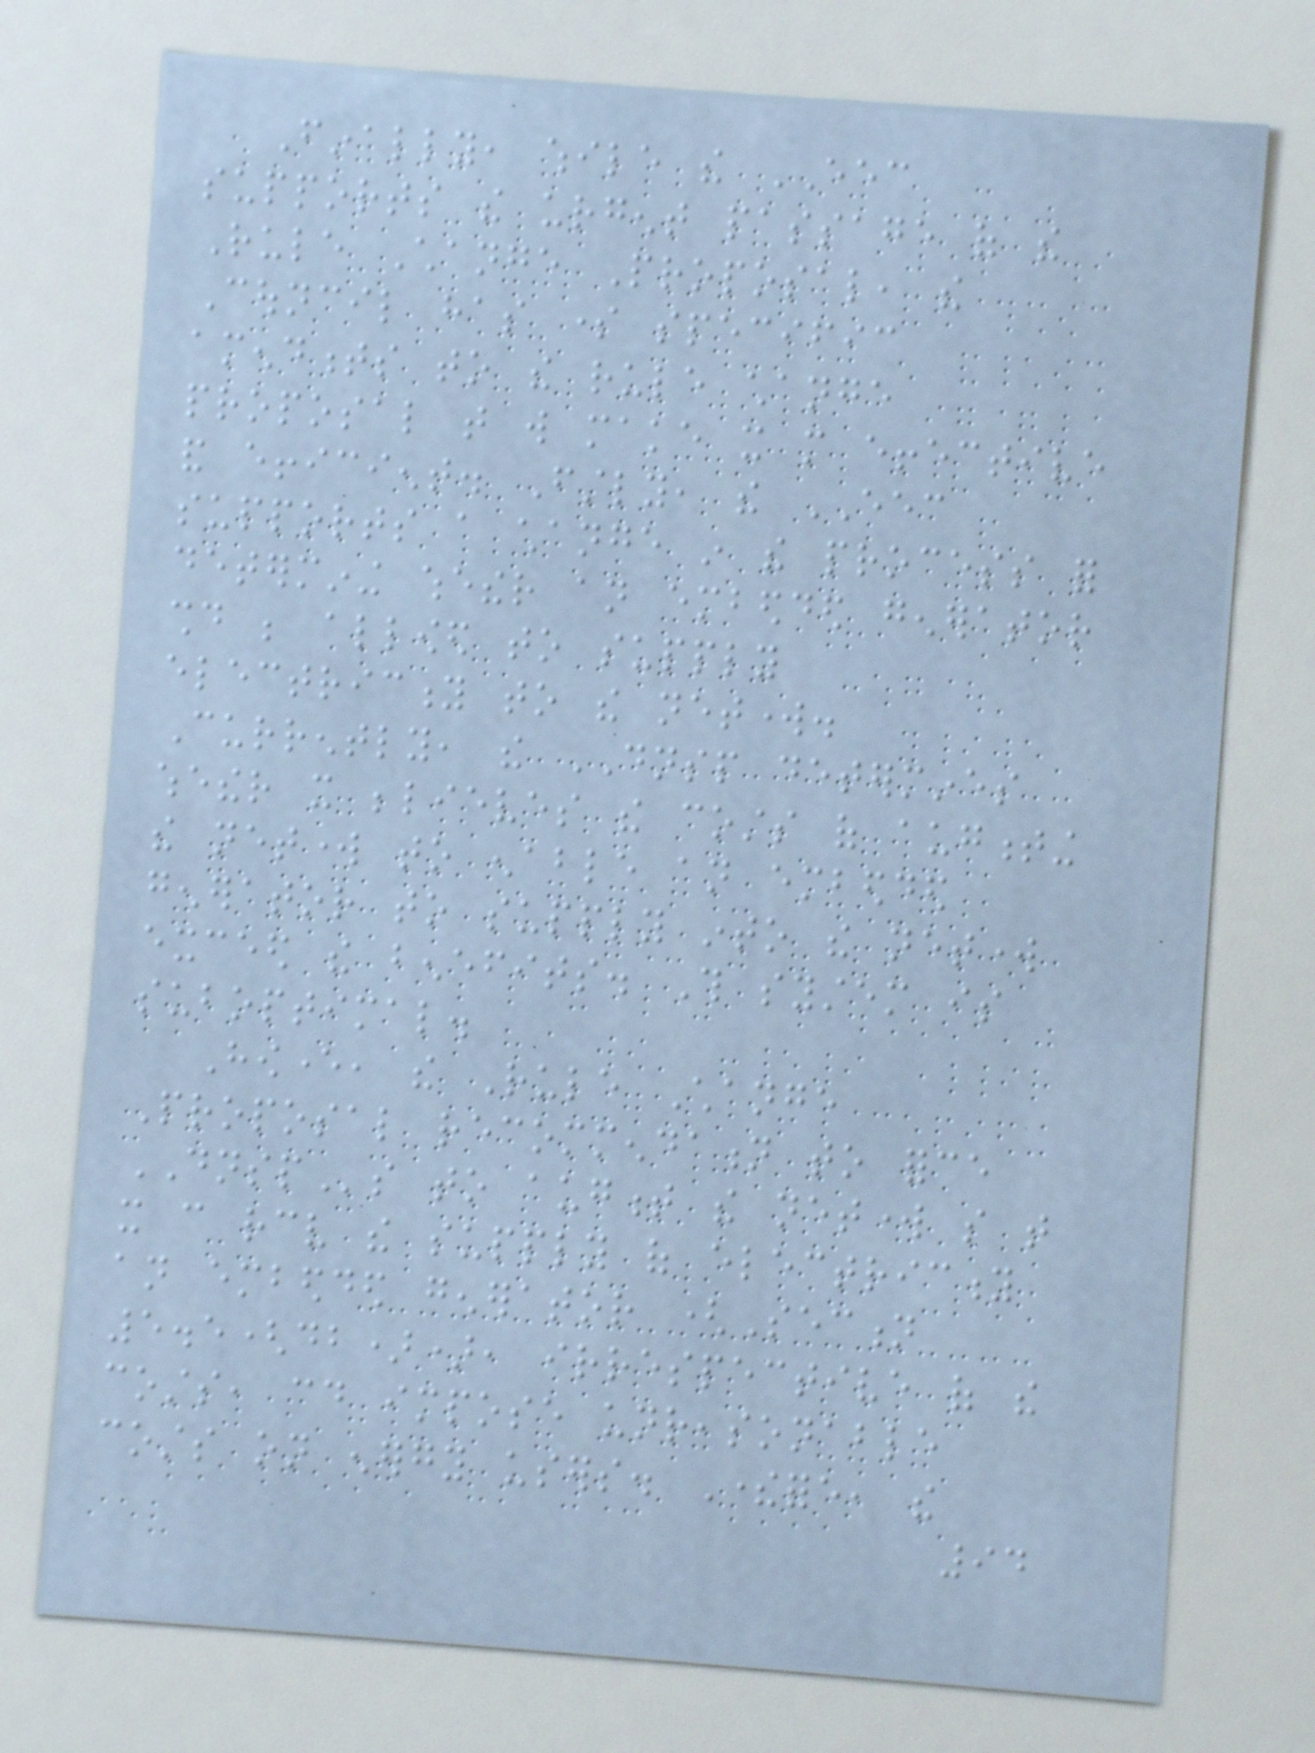Finally, while the EEC
supports the urgent passage of the
Rule Change Proposal, the
Council has some specific
amendments to the rule change
proposal that will make it more effective
and efficient. Firstly, the EEC
supports a change in the process for
determining whether an embedded generator
should be allowed to supply
electricity to the network.
Currently, the DNSP determines
whether it believes the costs of augmenting
the network to enable an embedded
generator to supply into the network
exceed the benefits. This system is
suboptimal.
However, the Rule Change
Proposal recommendation to force
DNSPs to augment the network so that
it can receive the supply of electricity
an embedded generator (Section
5.5(db)), irrespective of the
costs, could impose unreasonable
costs on energy users. Therefore, the
94
